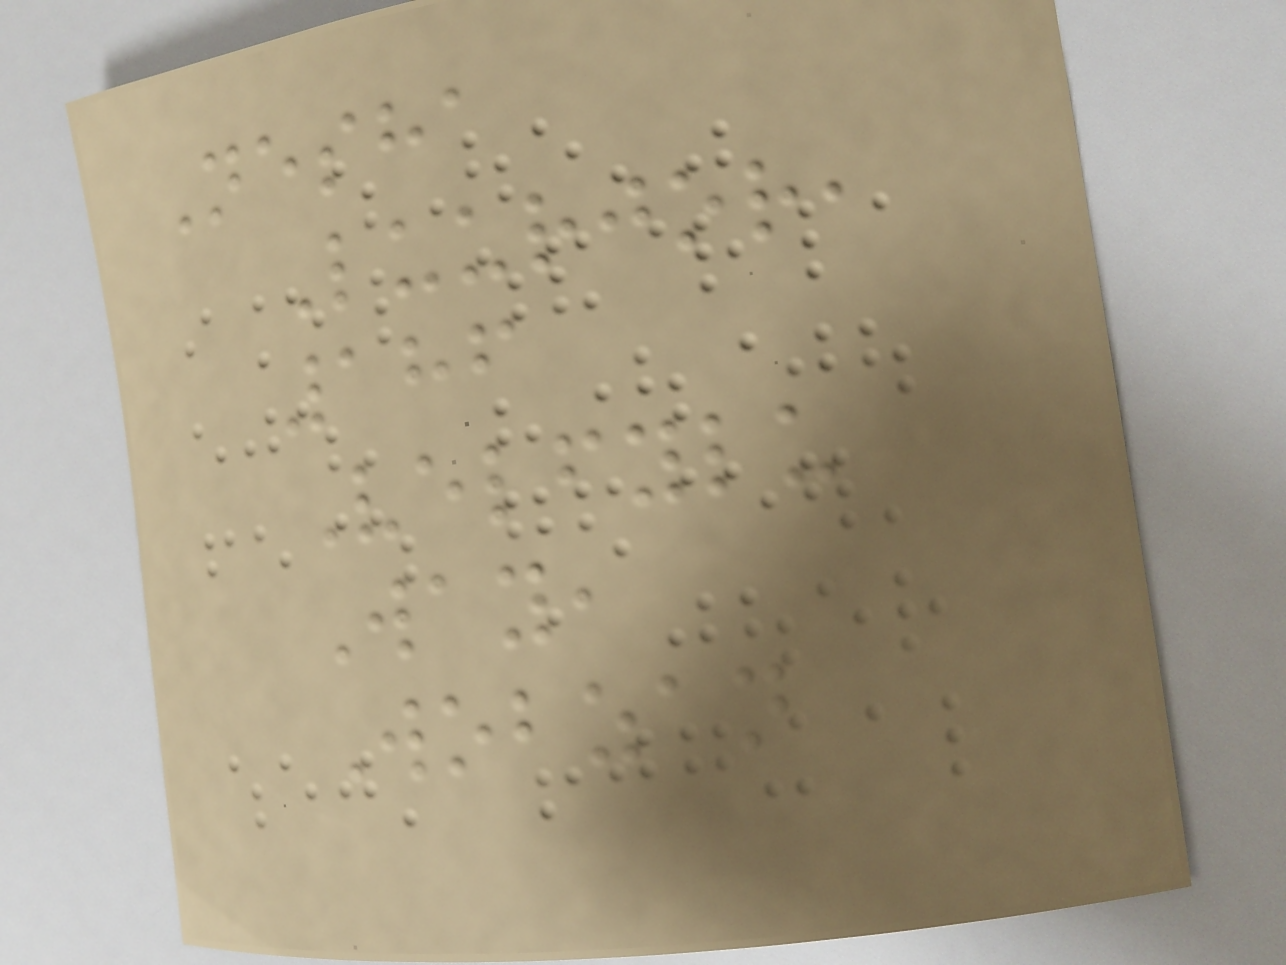Nesha
Luurjor,
186
Velfylu
Way,
Wobzan
